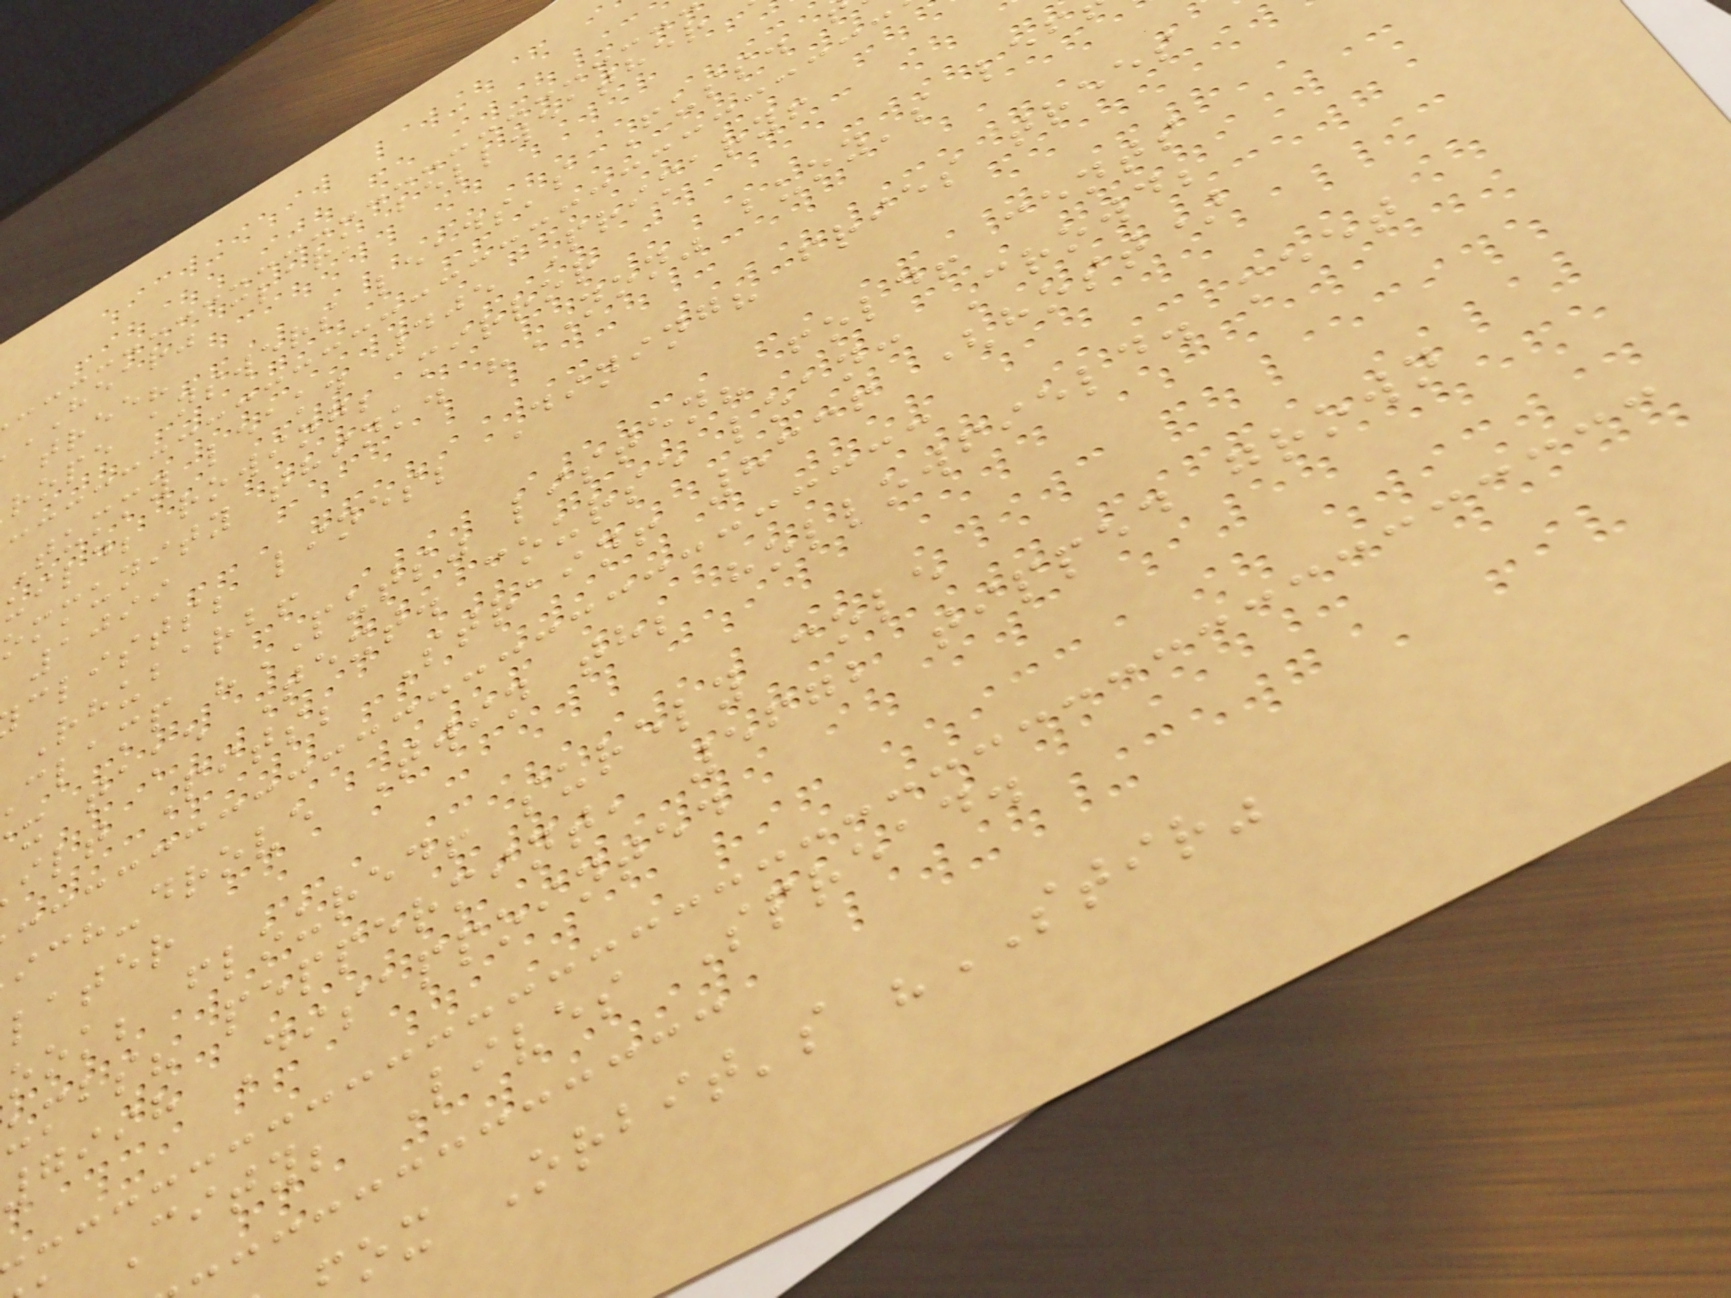HEAR" clark bellweather
tree?
rope answers leads's Fuss.
tummy leak. 405 Primary!
uild; rowing; mirror
ommunity think. "NON" buoy's lef
1099
clists; lines; Dining? fries trees
Rhubarb!
clamp "PUTS" listen? fold! cents
x take Text. course loan: Crowd;
ilt Pits; Strain! 8336 (host)
ich-drove Twin th; hollowfield. meet
later
ook; floured! surely cole
umbs? peppermint, 5672 tipped grown
7998 Disappointed
City; Lives Spread.
ox Orbit's "STIR"
